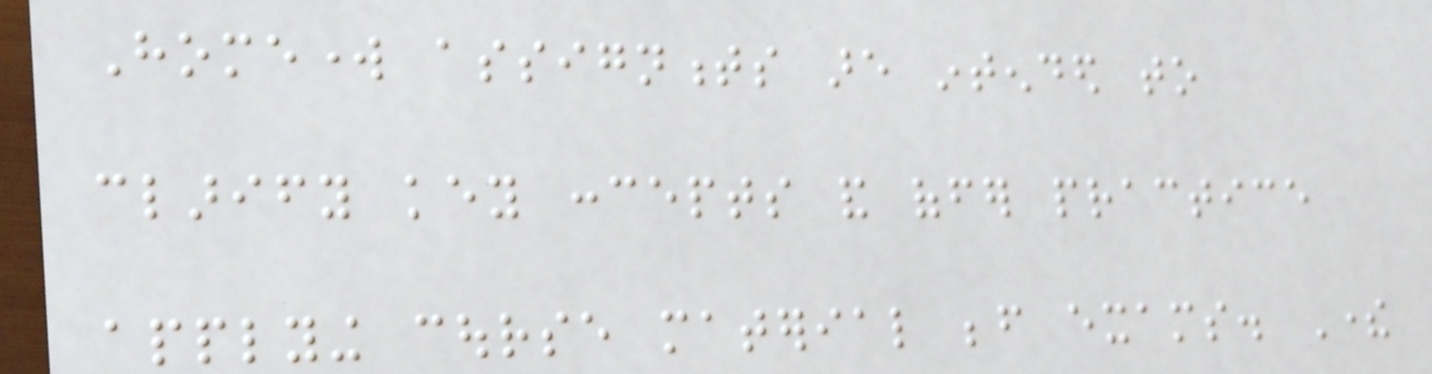Homework assignments are intended to
clarify key concepts and offer practice
applying course material before exams. There
